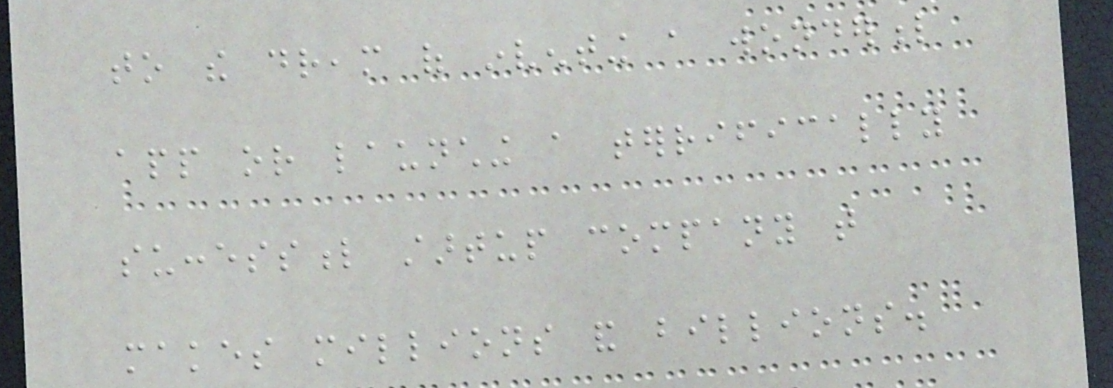to the dream of inventing a wonderful
app or launching a terrifically
successful startup company that
makes millions and billions.
